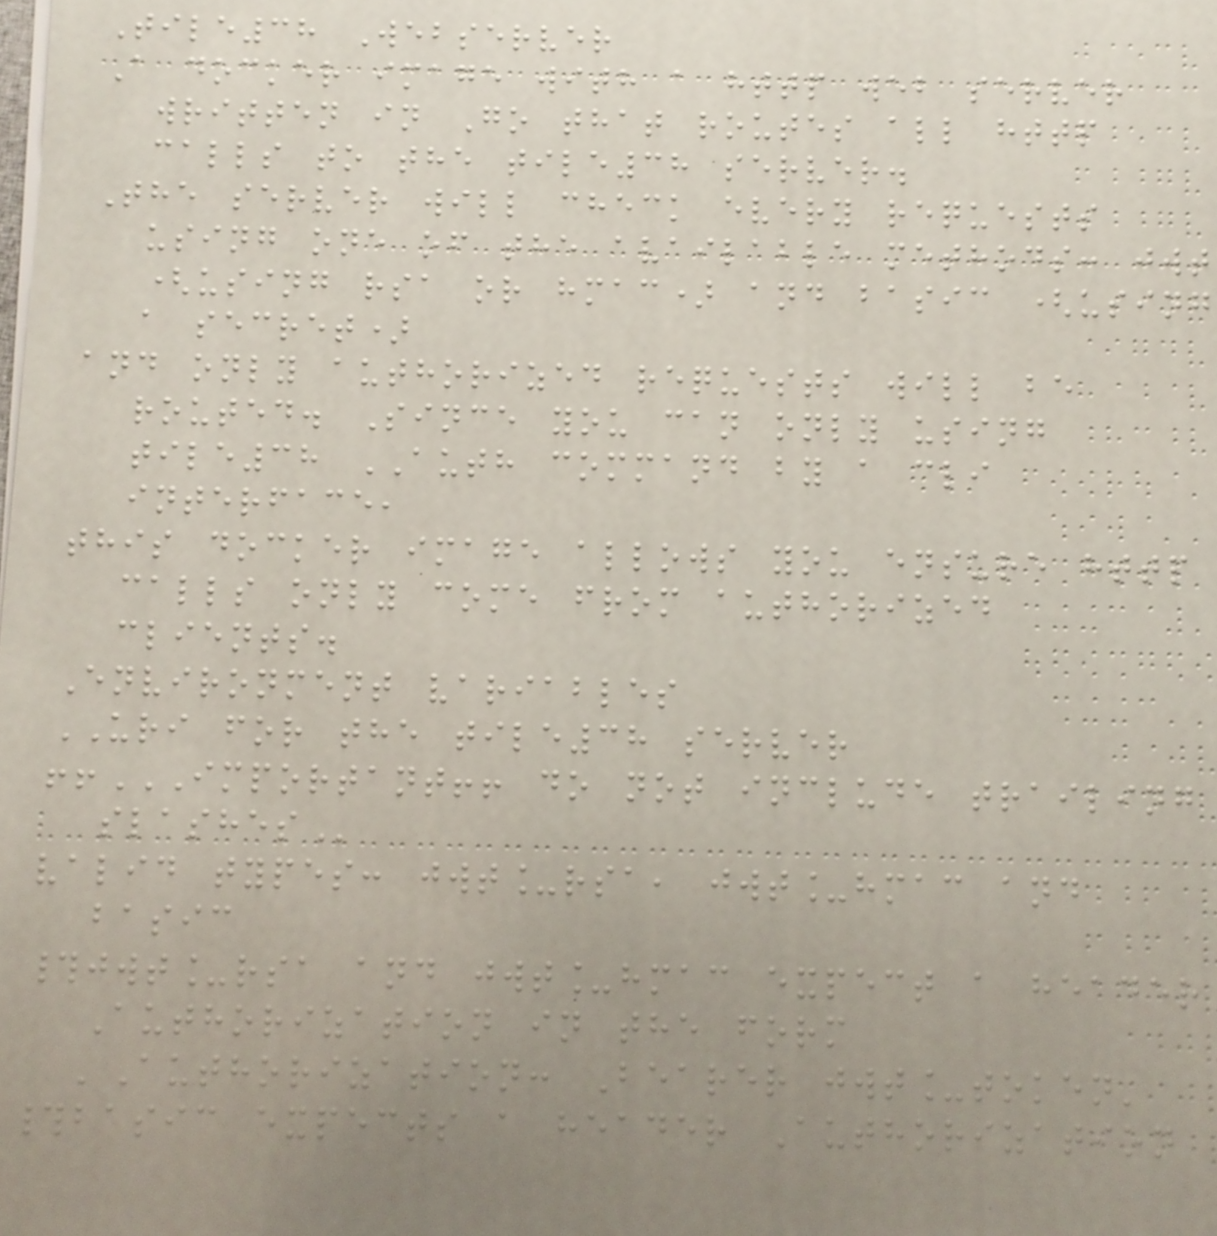Tile38 Webserver
A docker image with a http web server
written in Go that routes all http
calls to the tile38 server.
The server will check every requests
using one of the available methods: jwt
(using rsa or hmac) and basic (using
a secret)
and only authorized requests will be
routed. Since you can only using
tile38 AUTH command by a cli
interface,
this docker image allows you ensure http
calls only come from authorized
clients.
Environment variables
URI for the tile38 server
!!IMPORTANT!! DO NOT INCLUDE TRAILING
SLASHES
valid types: jwt_rsa, jwt_hmac and
basic
#jwt_rsa and jwt_hmac expect a header
Authorization in the form
'Authorization: Bearer jwt_token'
#basic expects a header Authorization
